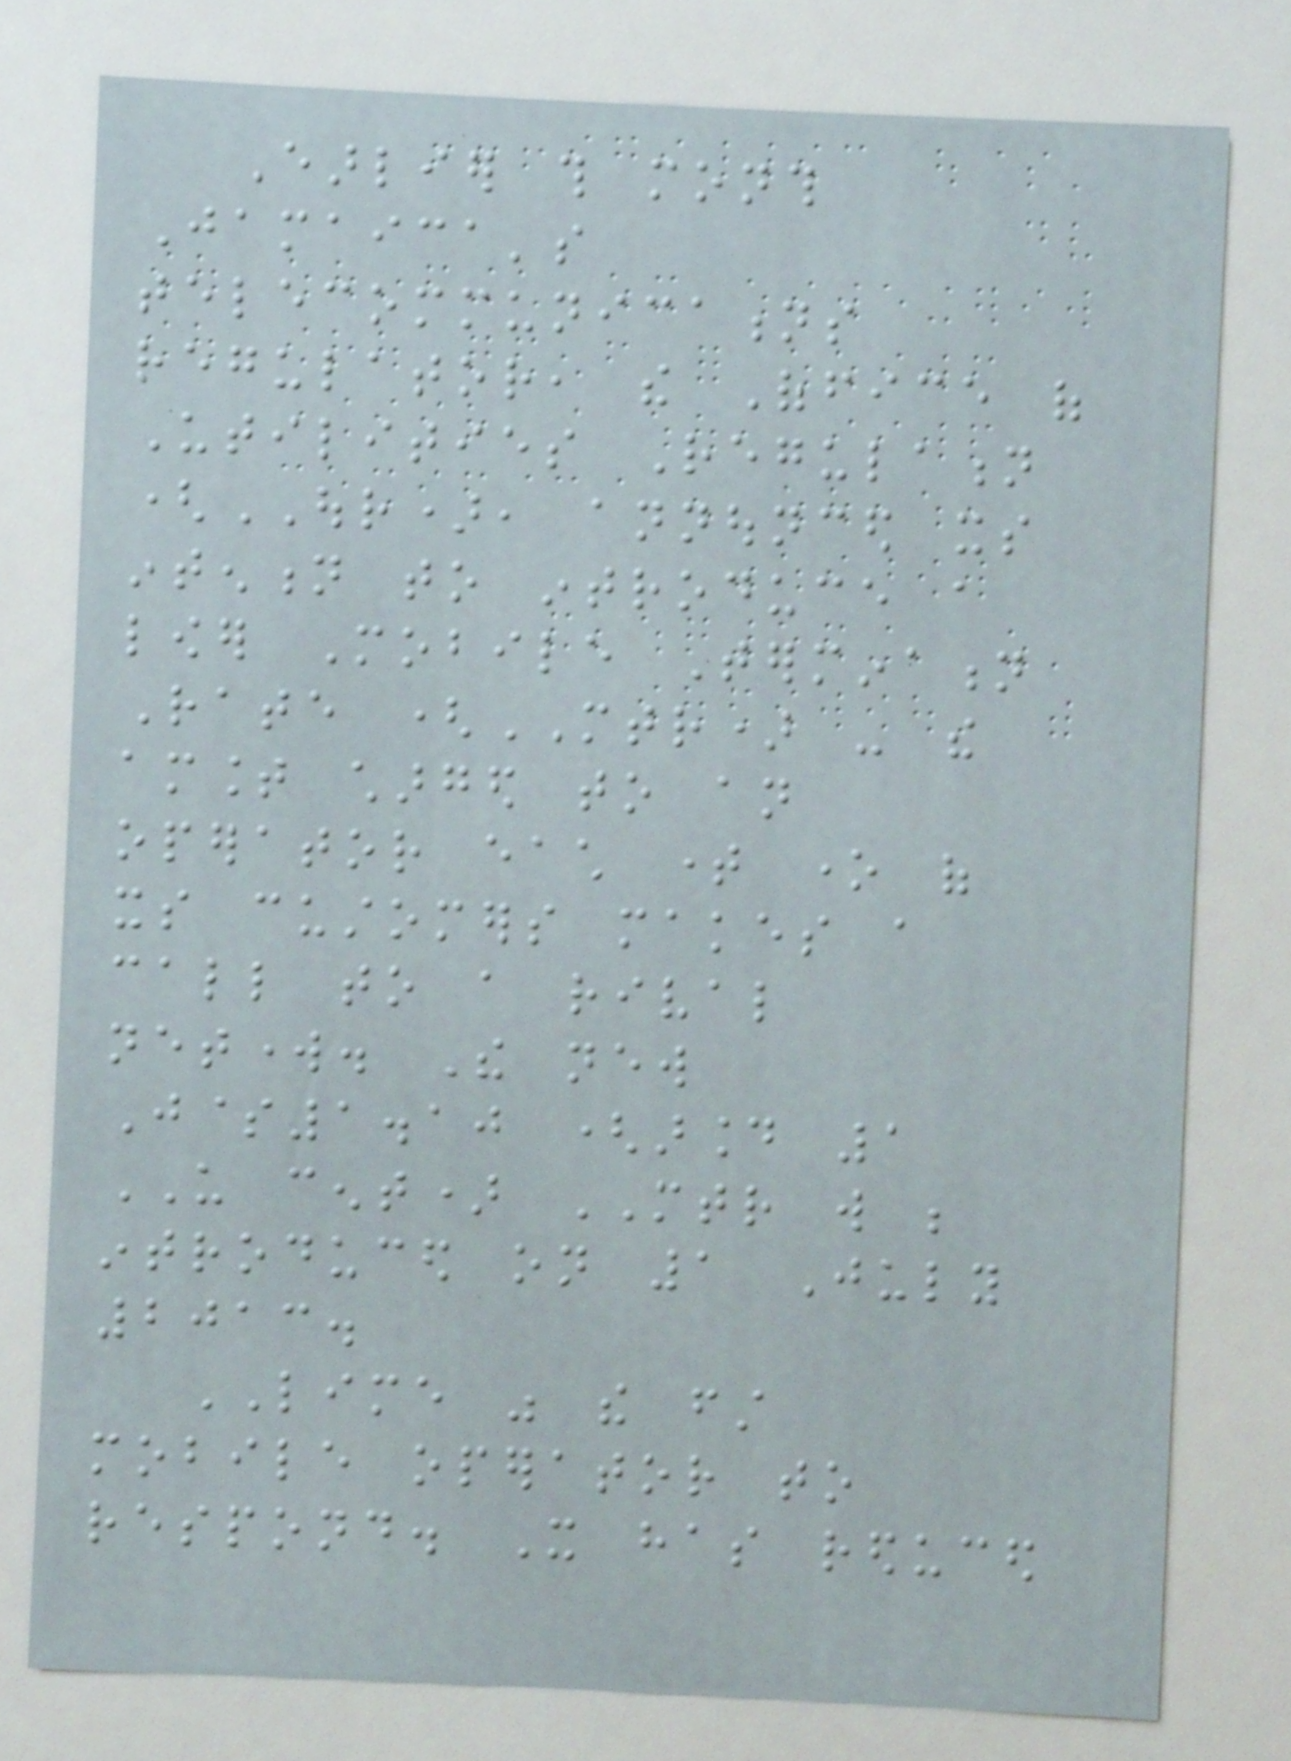Earlier this month
Jamaica's
telecommunications
regulator, the Office of
Utilities Regulation
(OUR), announced its
intention to introduce a
lower Mobile Termination
Rate (MTR) - the
amount charged to an
operator each time one of
its customers makes a
call to a rival
network. The new
J$1.10 (around 1
US cent) MTR will be
introduced on 1 July
2013.
LIME was the first
mobile operator to
respond. It has reduced
